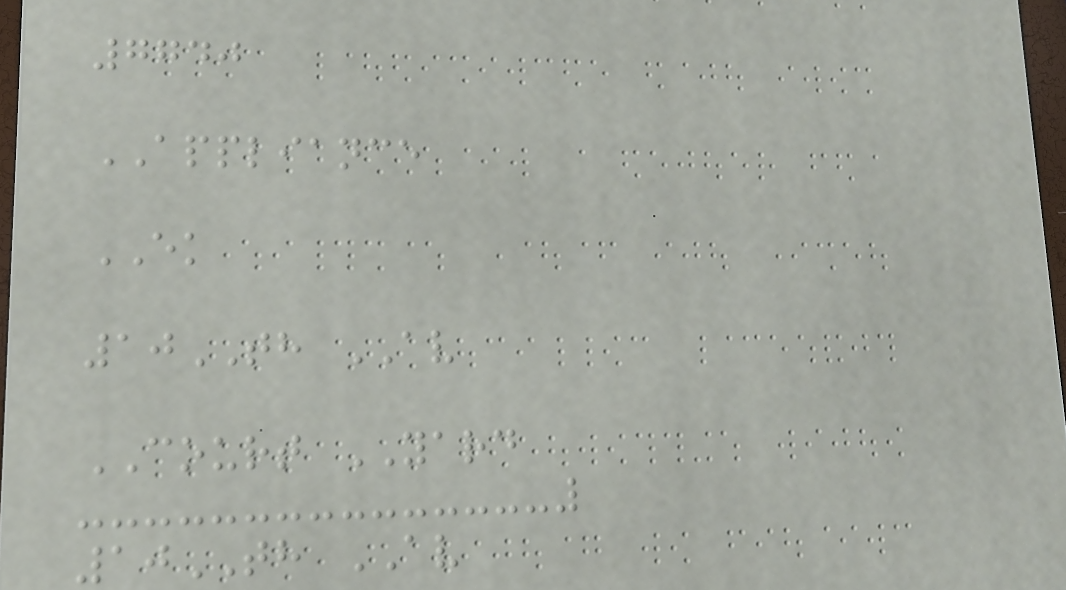7740
APPLIANCE
EK
10TH AV
COURT YARD
10TH AV
